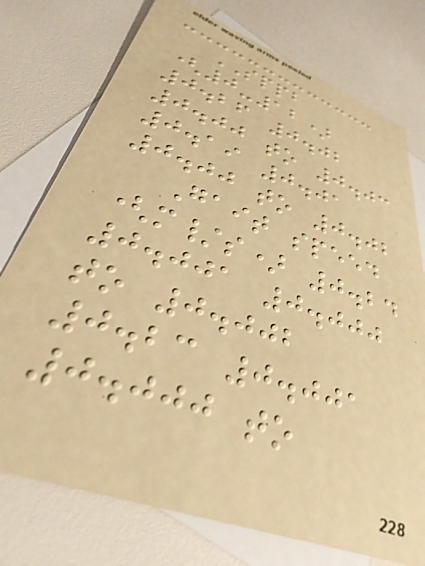SPPB
(0-12)
0.26 0.02
0.00 to 0.03
0.19 0.01
0.00 to 0.02
Gait speed
(m/s) 0.24
0.001 0.000
to 0.002
0.23 0.001
0.000 to
